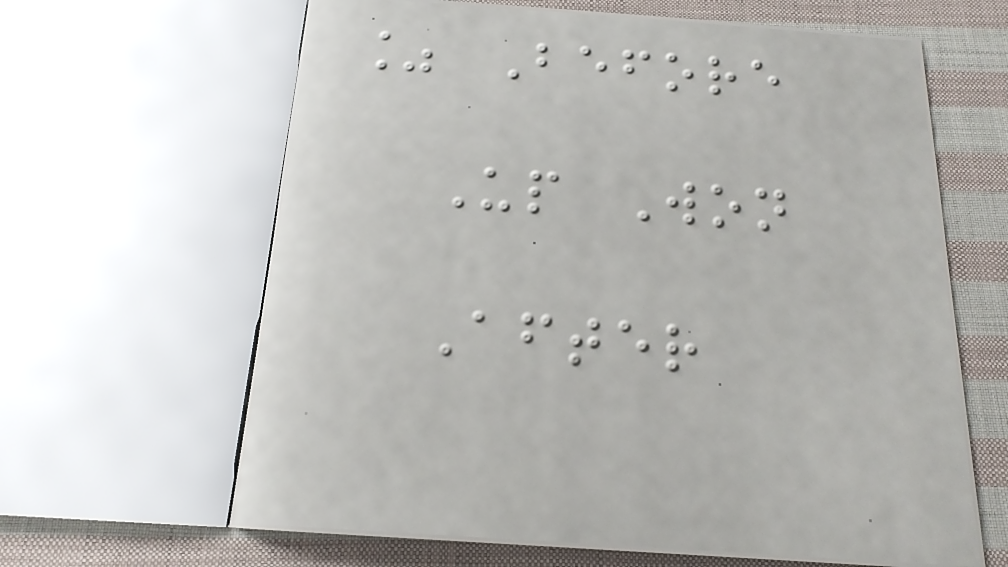% Before
Up Won
After
